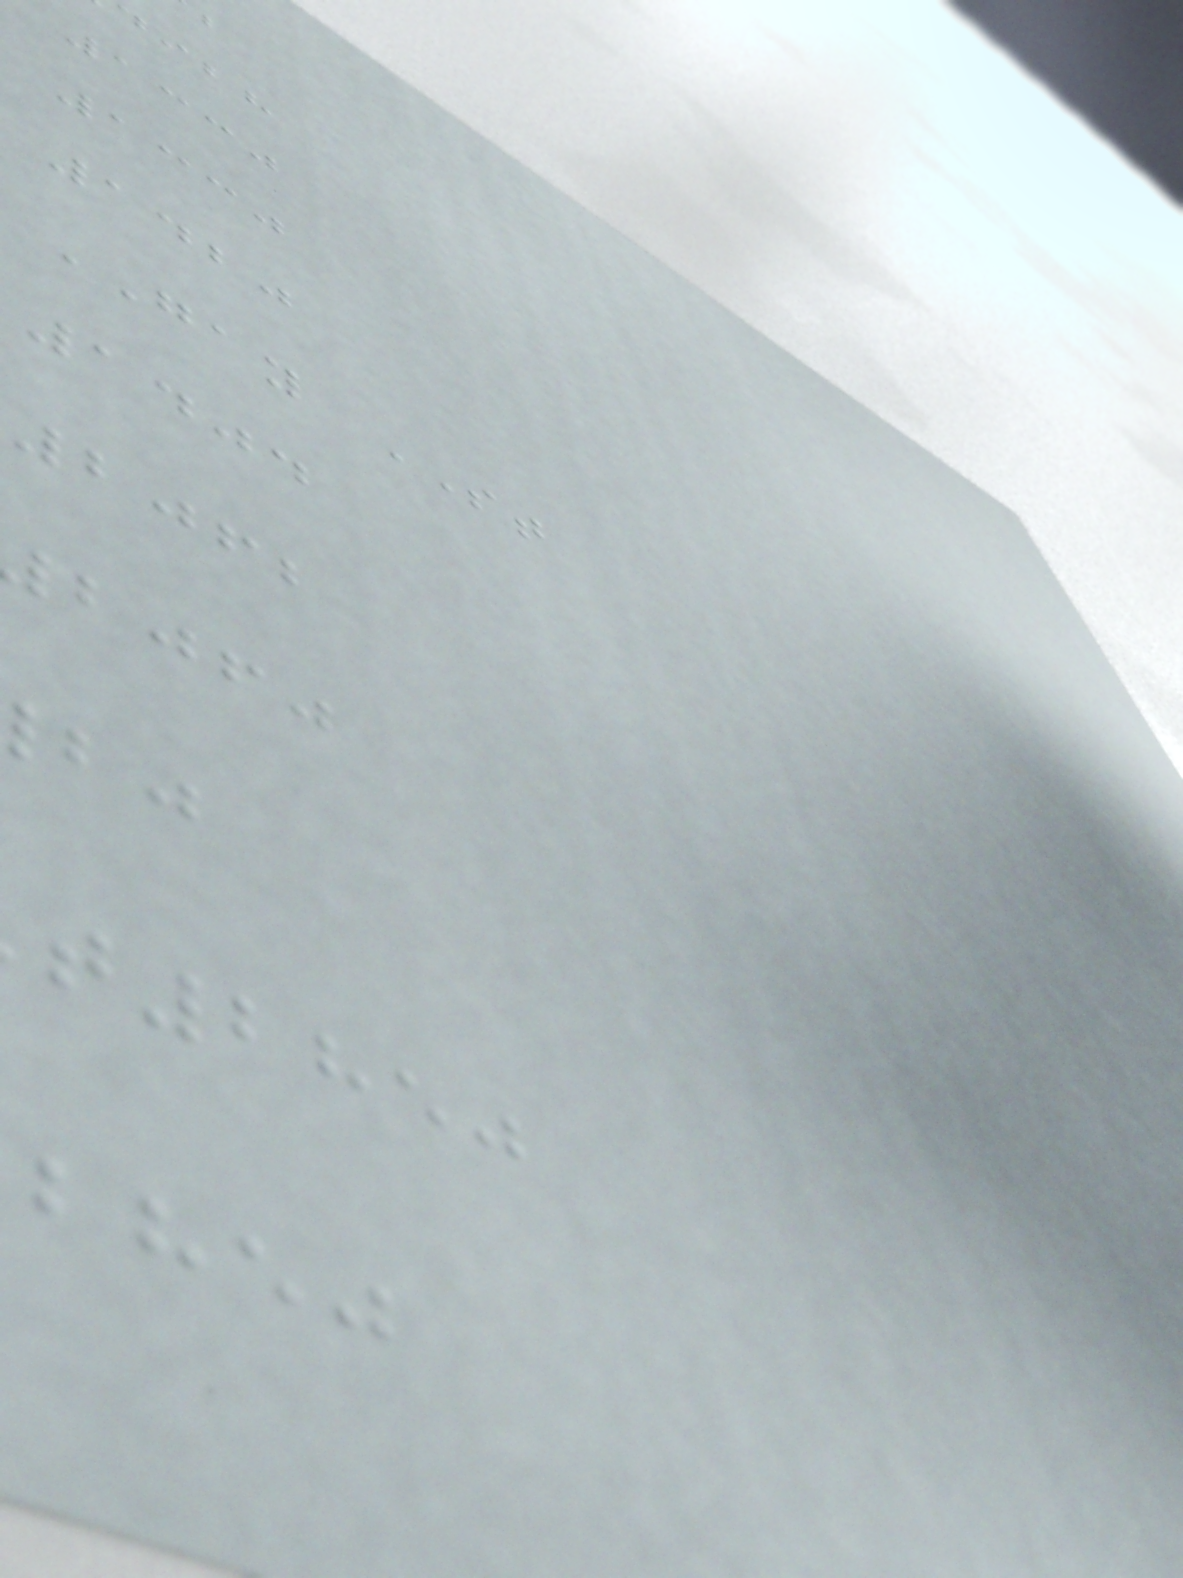dibh
1330
1330
1420
GAY ST
1404
2062
bjfj
t2850
bhej
